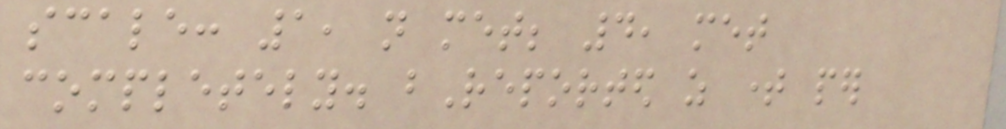scale: 1, not met; 4, met
completely. bReported as time per
